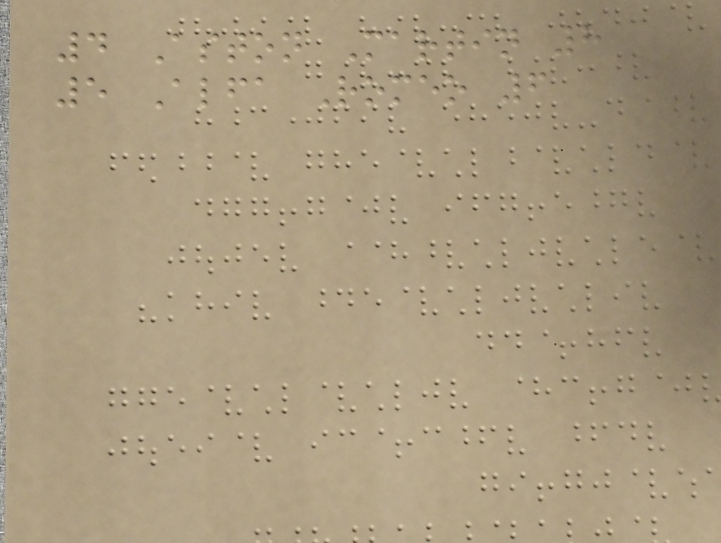4 Aston Martin 8
5 Alfa Romeo 6
